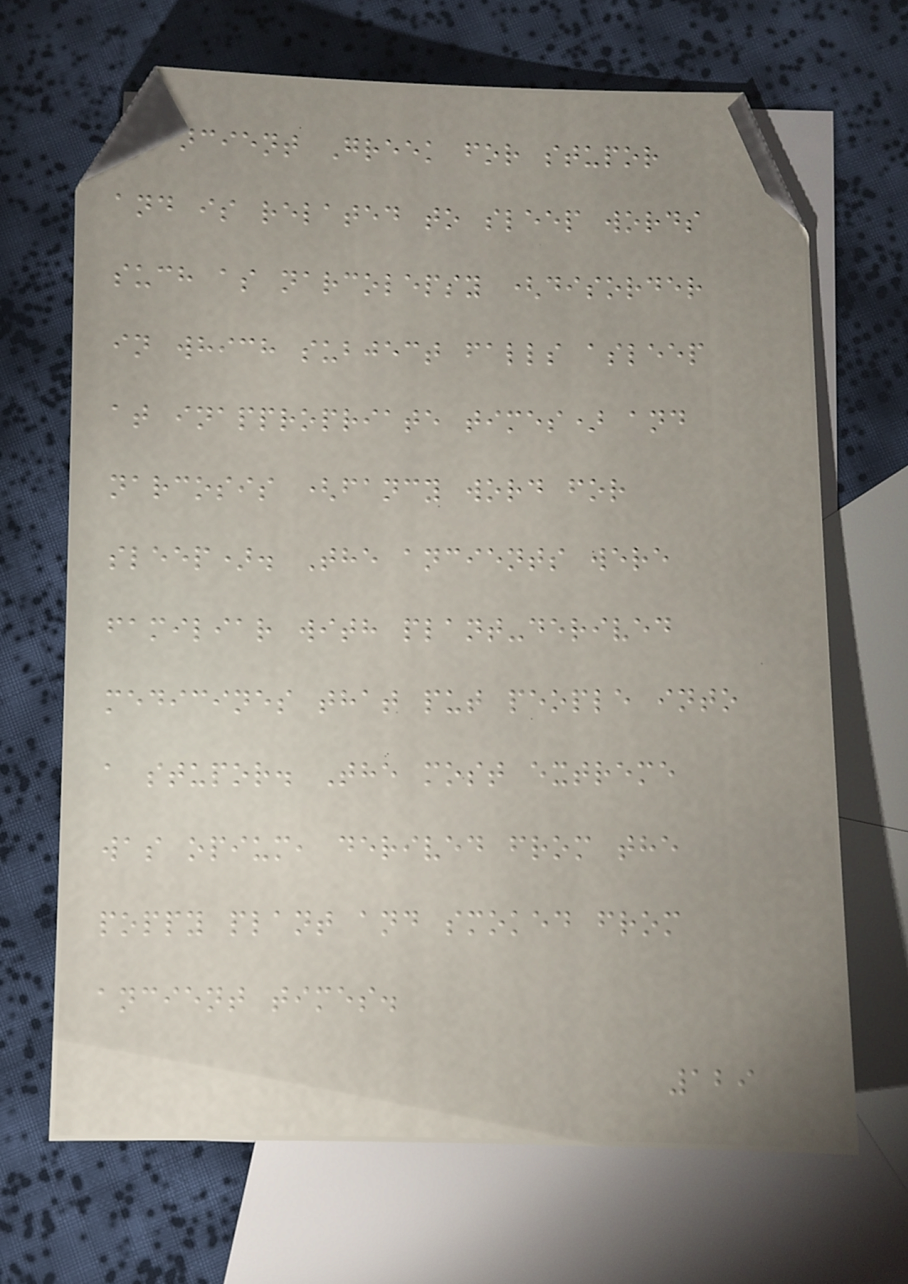ancient Greek for stupor
and is related to sleep words
such as narcolepsy (disorder
in which subject falls asleep
at inappropriate times) and
narcosis (fancy word for
sleep). The ancients were
familiar with plant-derived
medicines that put people into
a stupor. The most extreme
was opium, derived from the
poppy plant and smoked from
ancient times.
129
